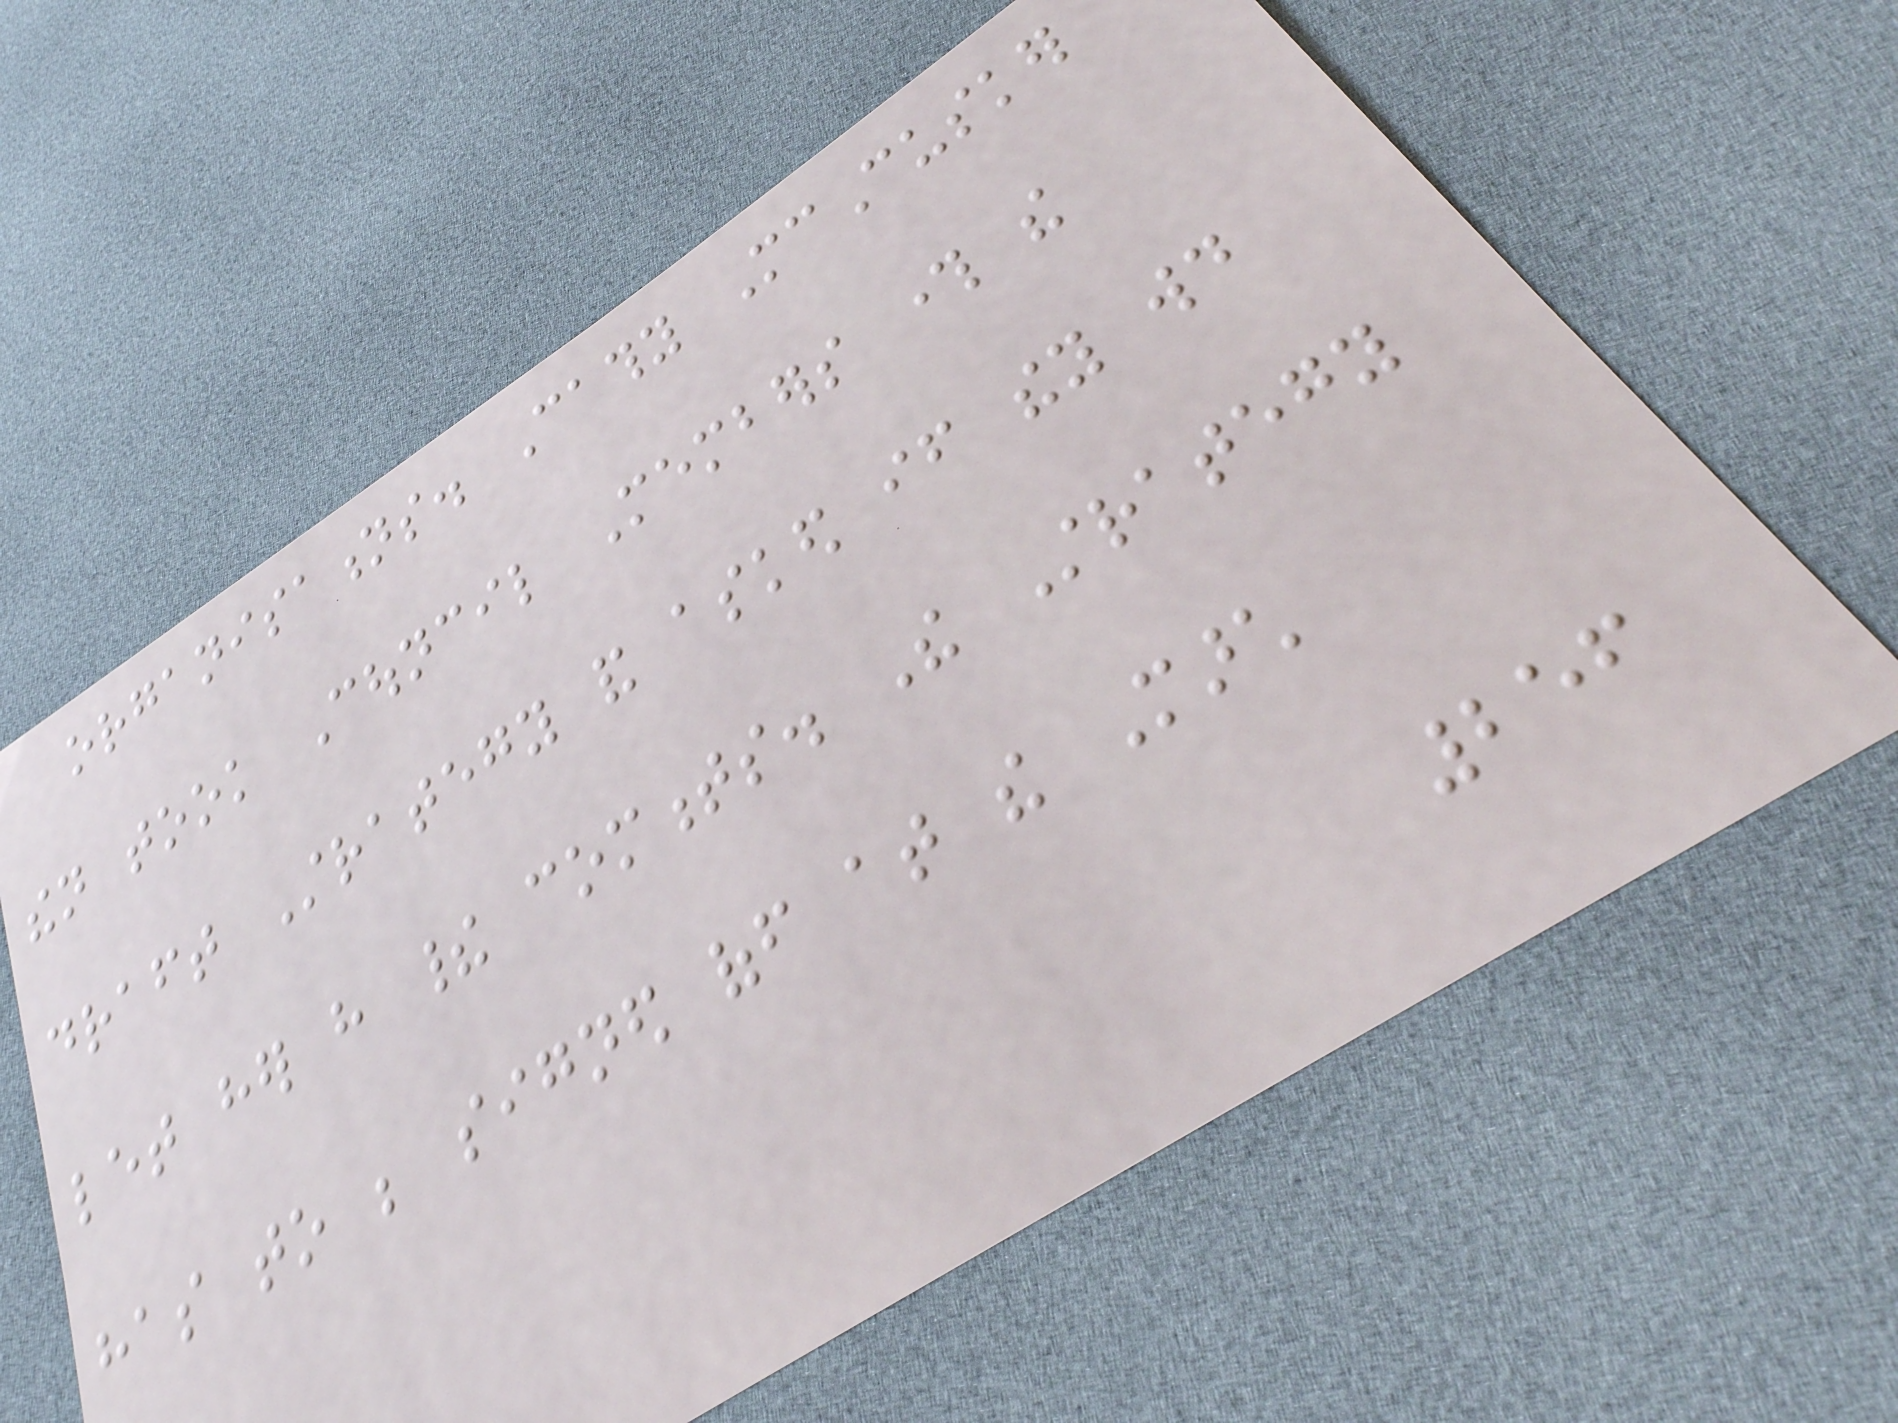organisations. Cathy McCusker
then took Council Members through the
draft Strategy and asked if they would
let her have their comments. The Strategy
has to be signed off at the March
256
